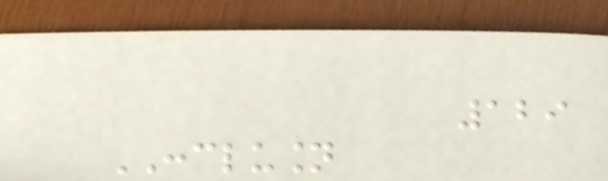129
CONCLUSION
